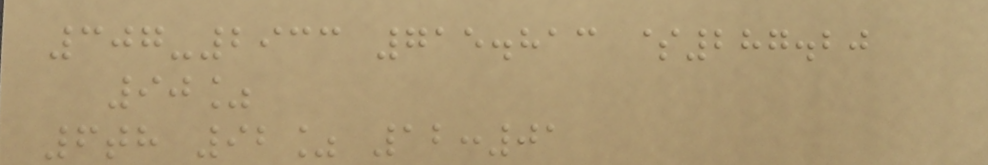307-2933 715.813 $287.20
90%
6th 92% 12:01
